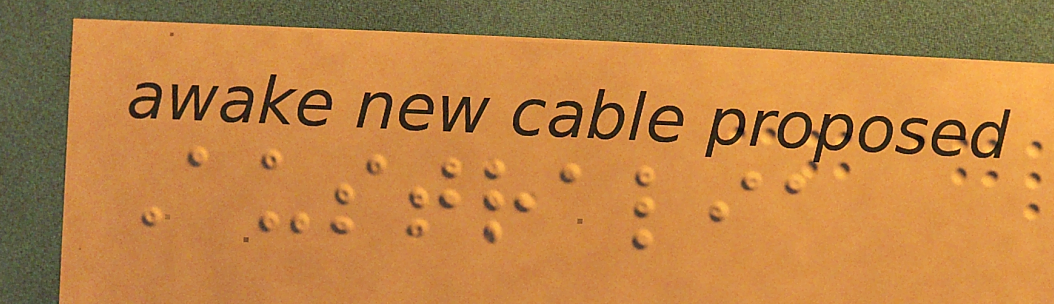Australia
